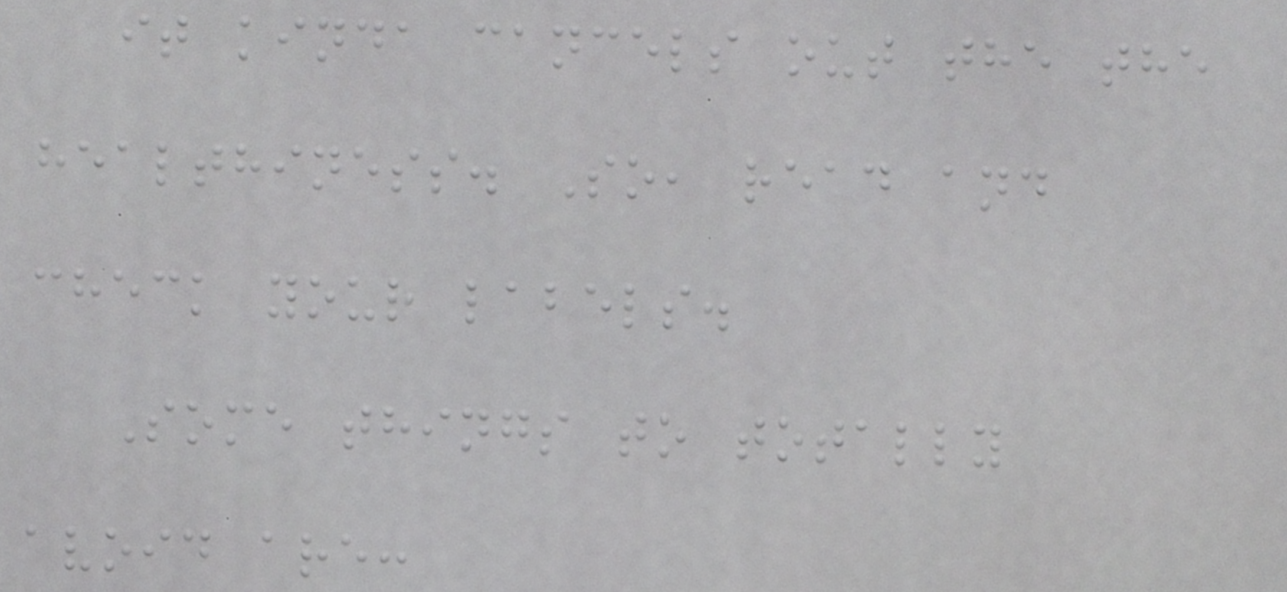it kinda cancels out the the
healthiness. So, read and
check your labels.
Some things to totally
avoid are:
